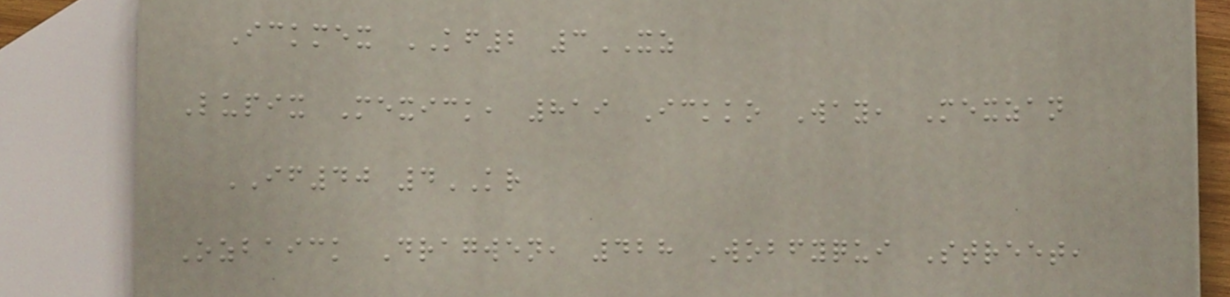Ickmex KF2 3XZ
Lupix Mexick, 819 Ickko Way, Mexzan
IF40 4KR
Ozbaick Dragwen, 428 Wobfyqui Street,
